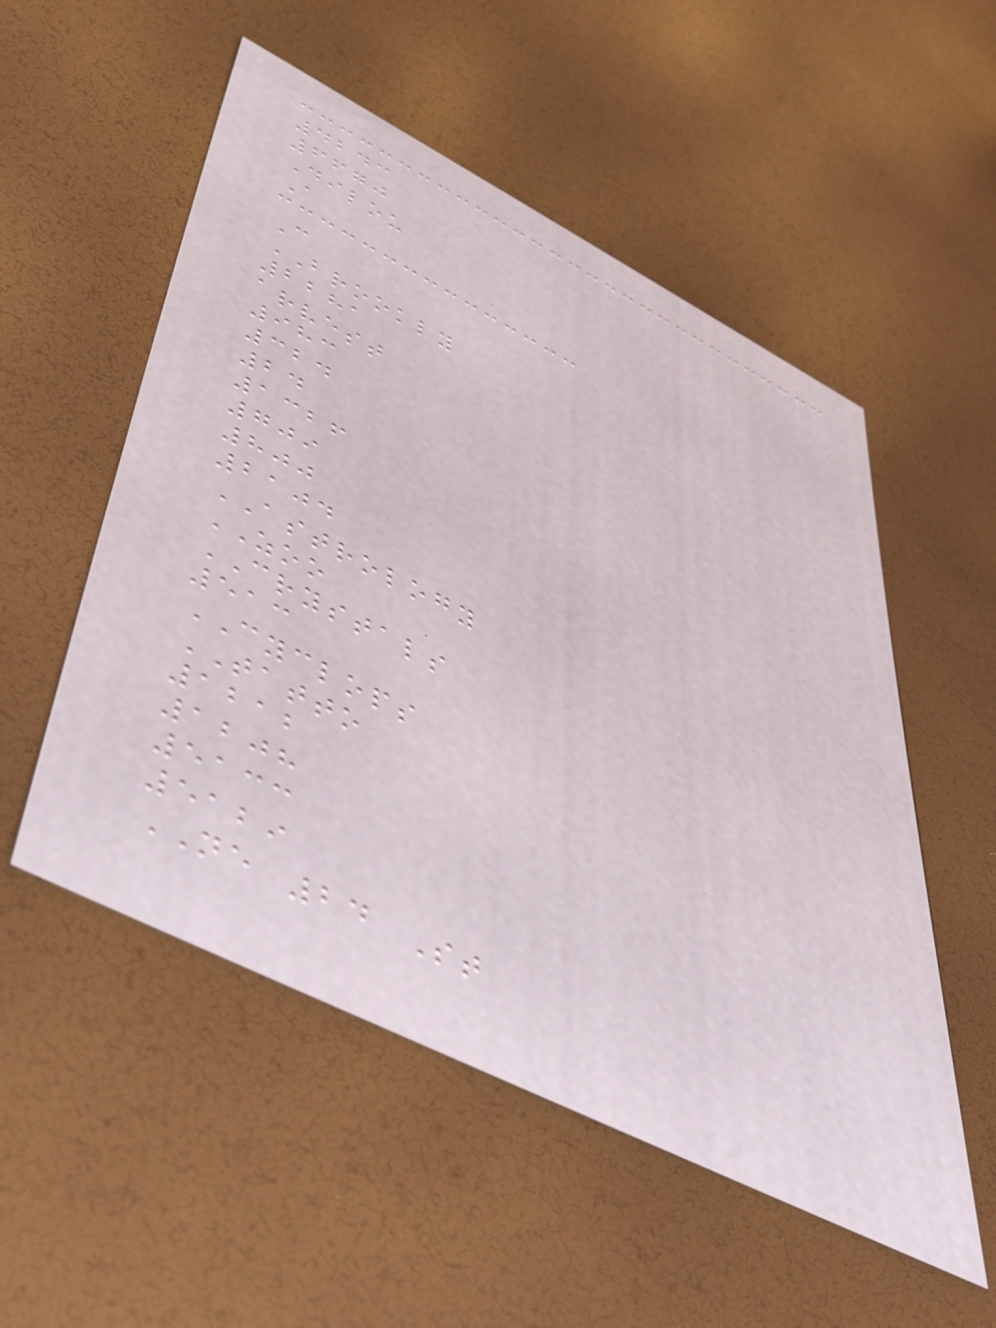4243
6670
Dilou
A
C
BROOKLY
2281
arvest
983
324
24
1326
709
800
2104
ASTROLOGY
ZOO
CRYSTALS
513
CYCLOPS
TATTO
1212
1208
5133
5129
NE 24 St
